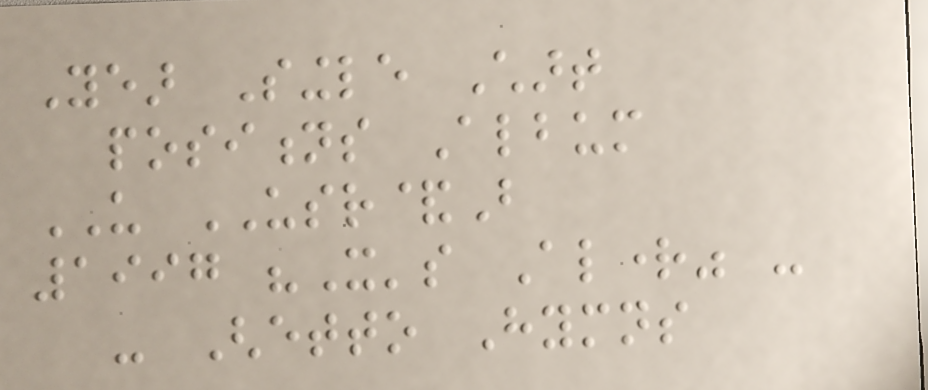Year Single Chart
positions Album
US USR&B
1997 "It's Alright" -
- Ghetto Hymns
